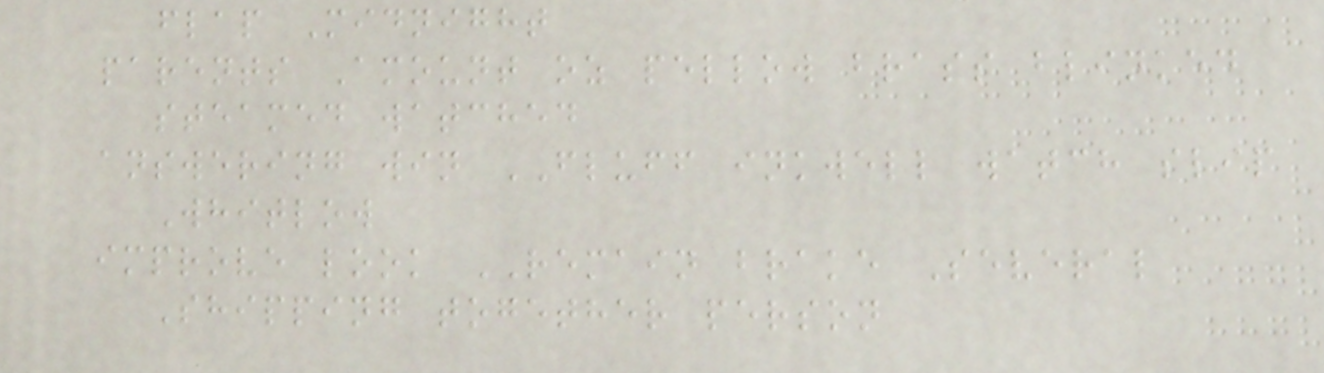flap Midnight
parents Amount oz pellow brass blinked
steamed watched
answering win FLUFF inkwell watch slip
Whitlow
improve look REMAIN brake Several
Shipping together person
